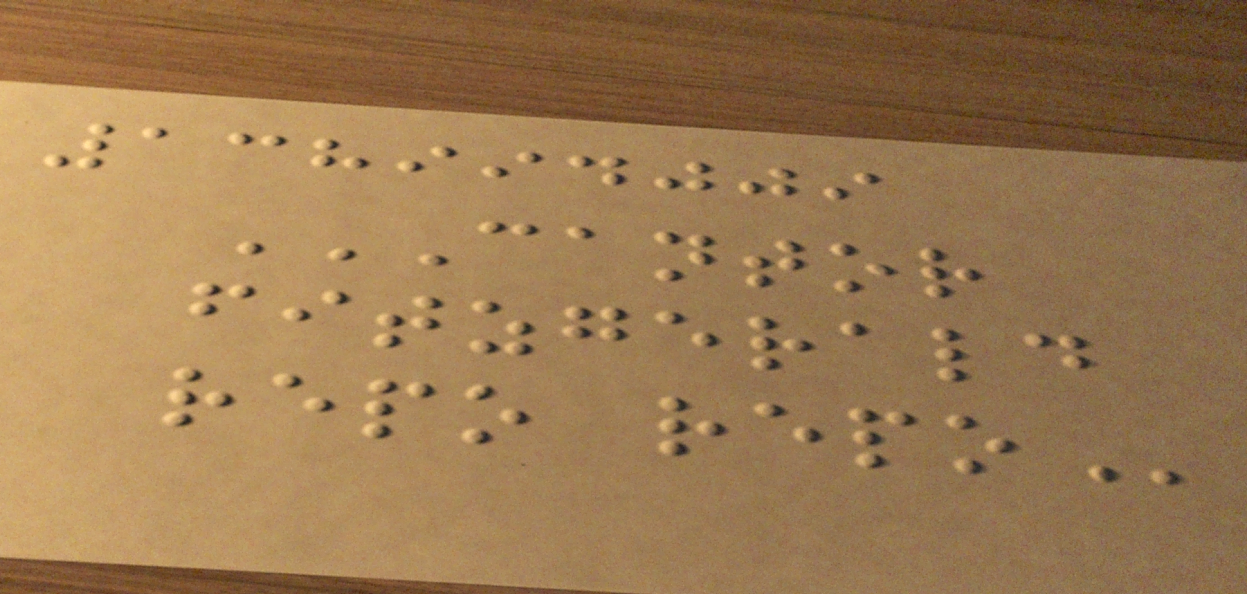138994009
CANTOR
FITZGERALD
REPO REPO
